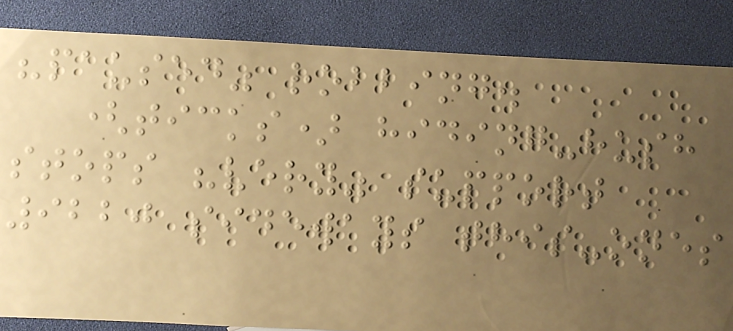"paused" robbing.
(ticks) hiding-hush
stops "very" support
9220 sideways this-ones
